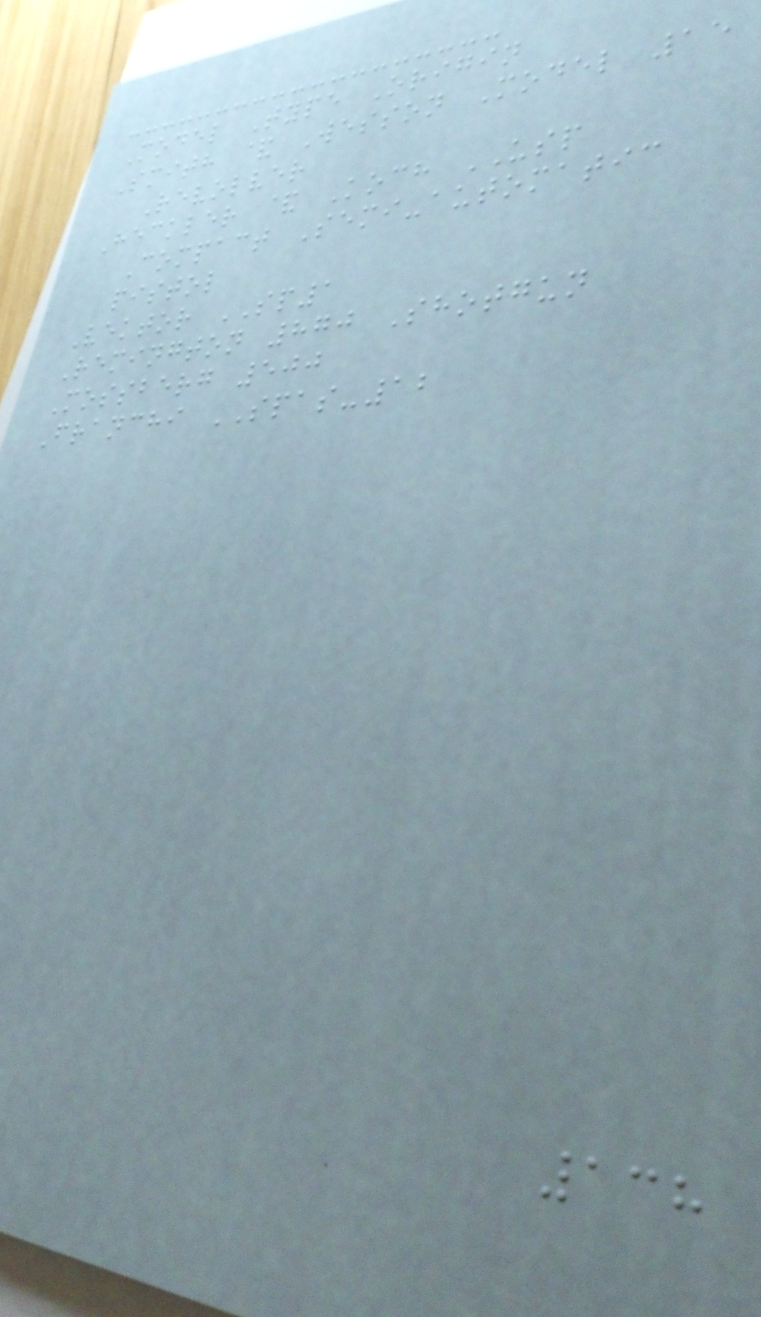Model Type Origin
Smith & Wesson Model 15
Revolver
Heckler & Koch USP
Compact Semi-automatic
pistol
Vektor SP1
Remington 870 Shotgun
Mossberg 500
Franchi SPAS-12
138
